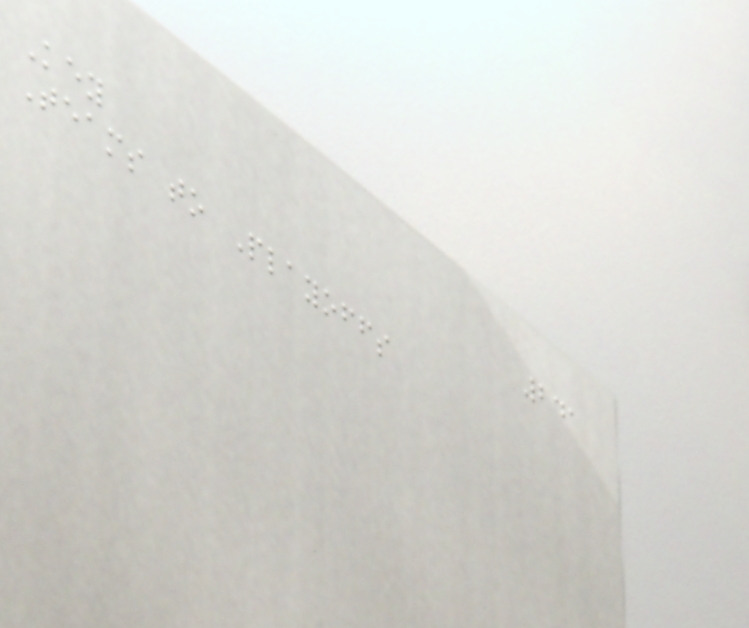241
Key
Teams to Playoffs
